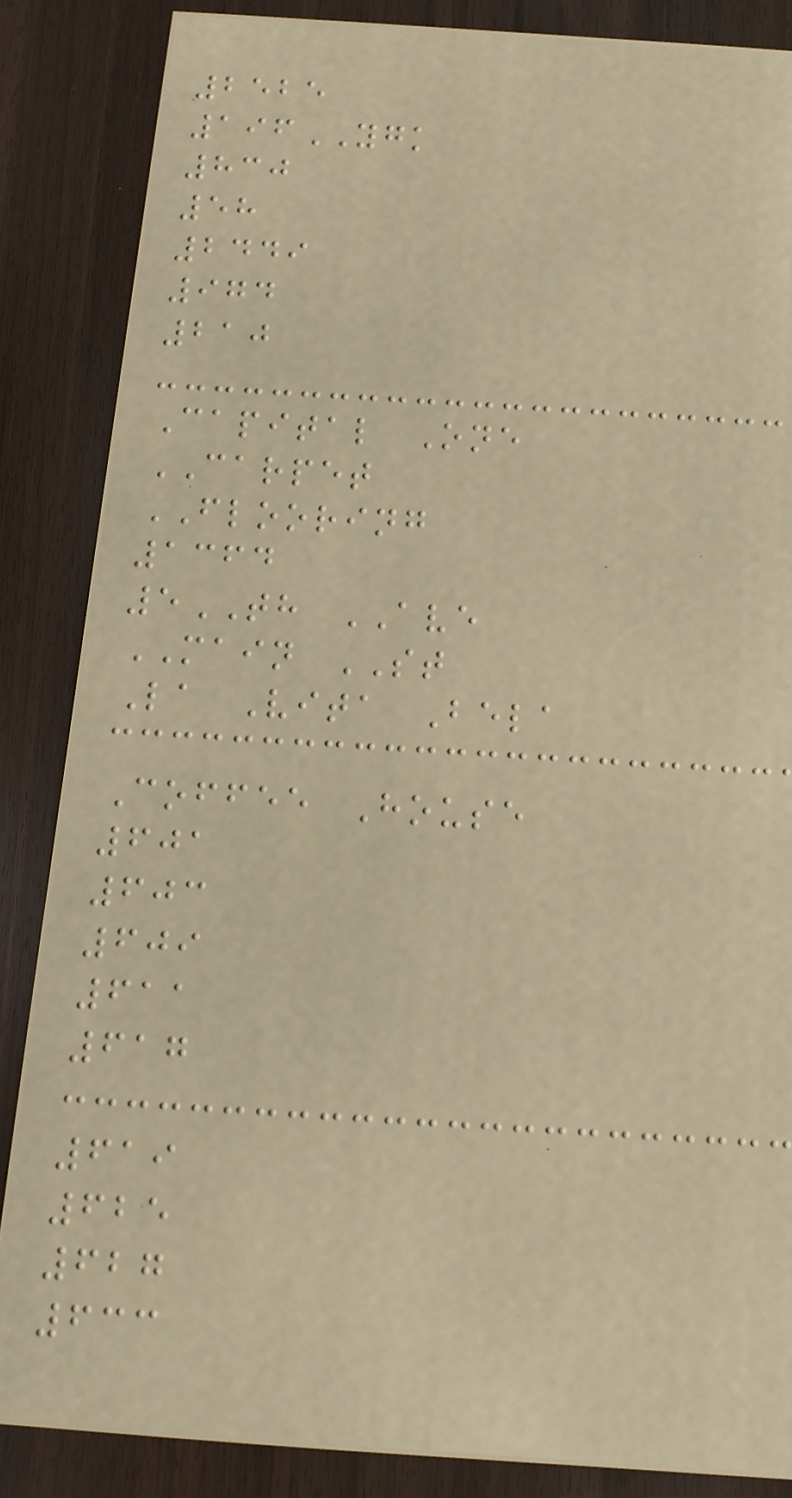2525
196YGK
830
58
2449
974
210
Capital One
CARPET
FLOORING
1364
5TH AVE
MAIN ST
La Vita Bela
Coffee House
601
603
609
611
617
619
625
627
633
